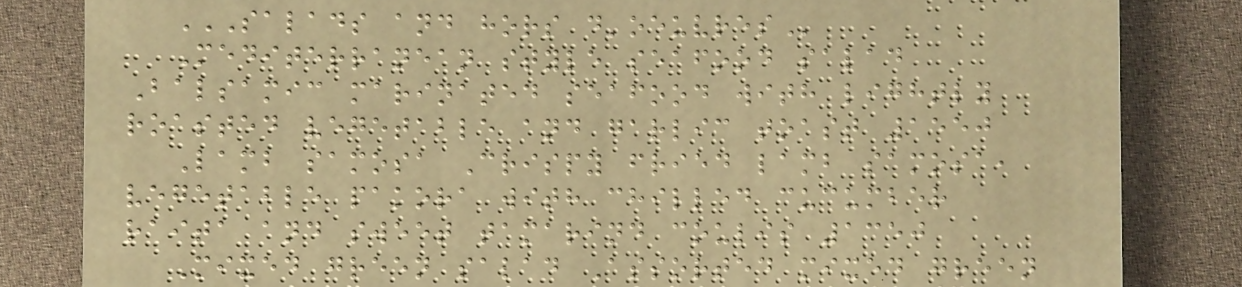SALADS AND HORS D'OEUVRES
Mediterranean style seafood salad
Balsamic marinated seafood with lightly
roasted vegetable and garlic toast 1550
Lamb samosa Crispy fried lamb samosa,
vegetable pakora with chilled cucumber
raita and sweet tamarind coulis 1350
Mixed green salad Assorted mixed green
